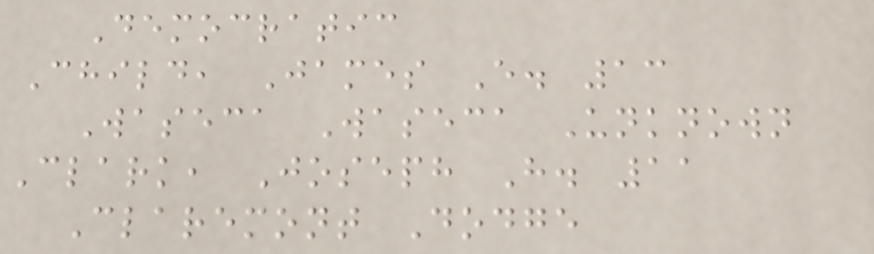Democratic
Child, James E. 13
Waseca Waseca Unknown
Clark, Joseph H. 11
Claremont Dodge
